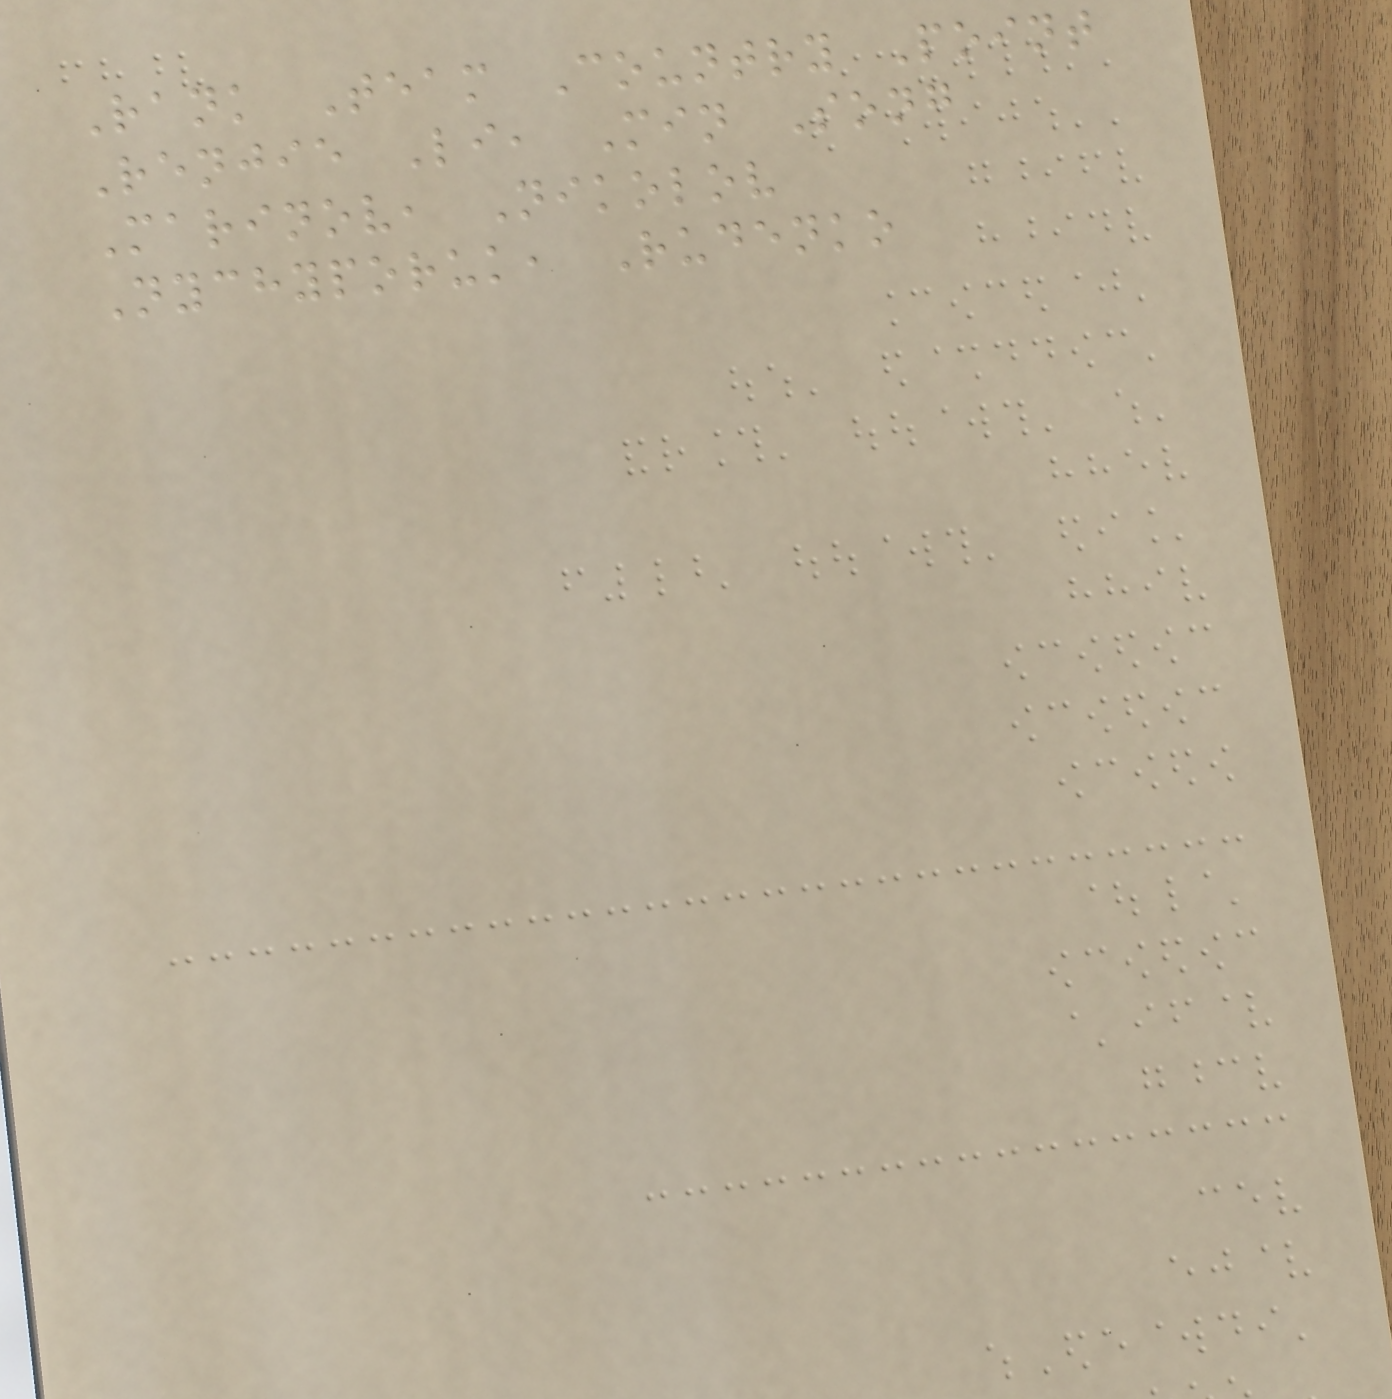Rank Team Country Point
Renjie Li, Min Song
Marinov, Nikolov
Nychyporuk, Rudenko
